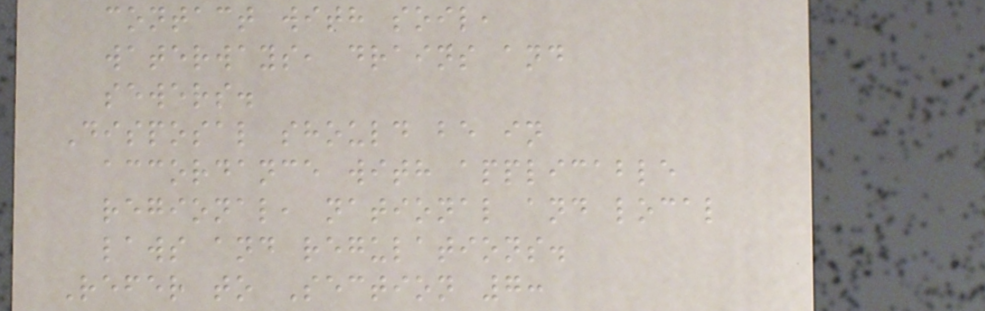contact with soil,
waterways, drains and
sewers.
Disposal should be in
accordance with applicable
regional, national and local
laws and regulations.
Refer to Section 7:
